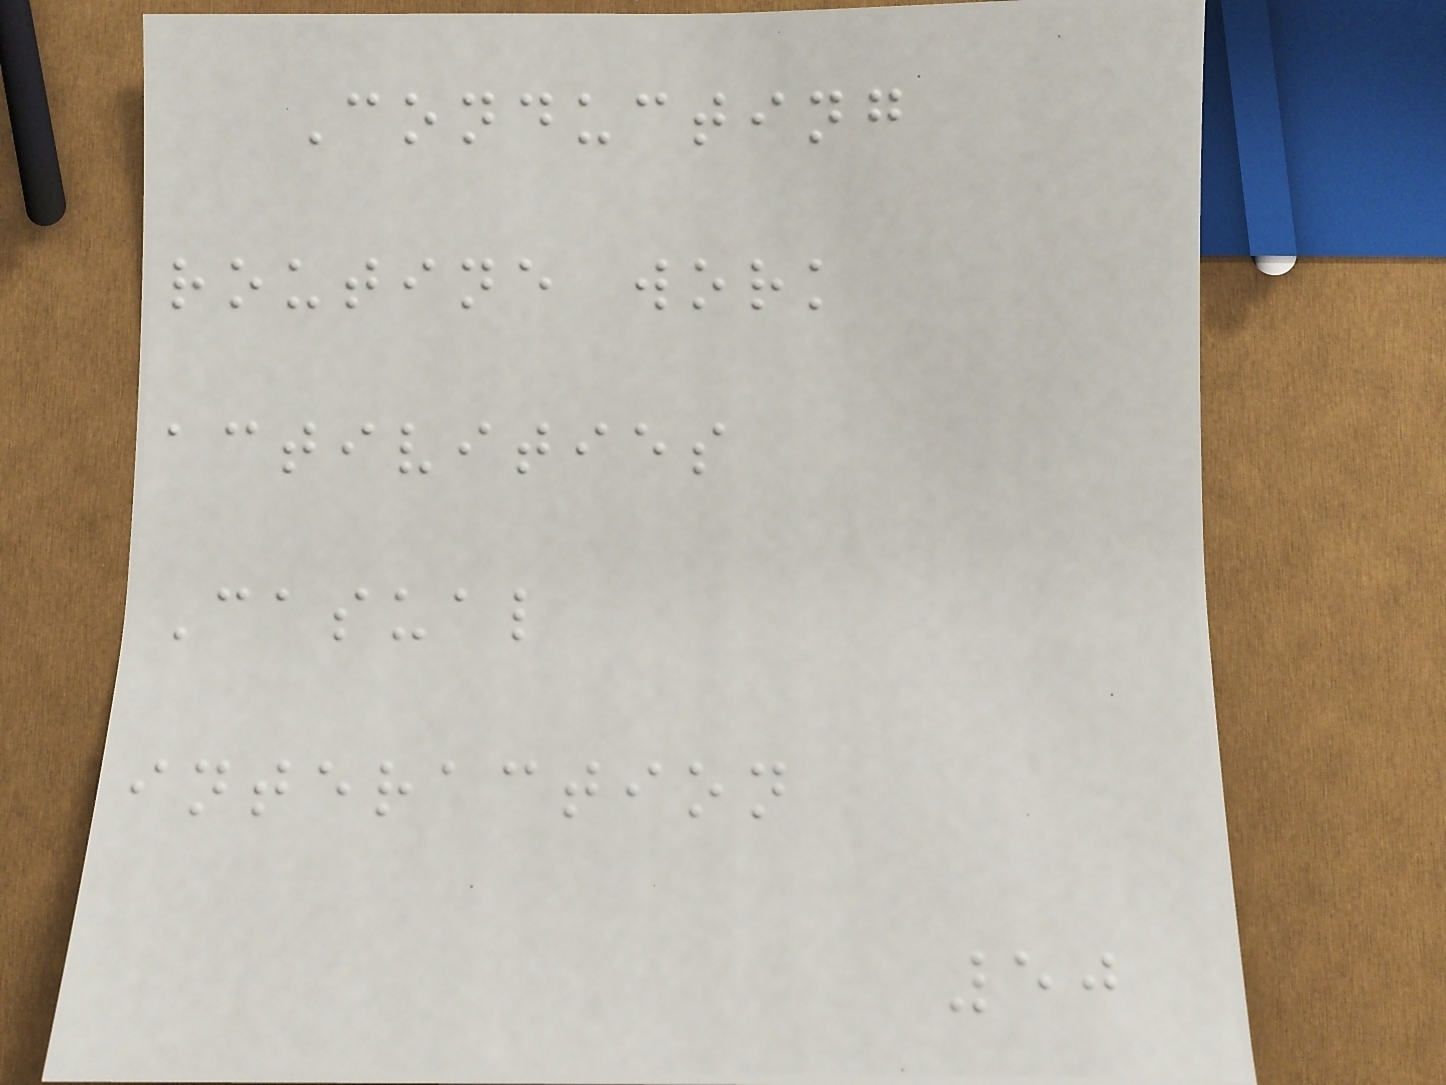Conducting
routine work
activities
Casual
interaction
50
